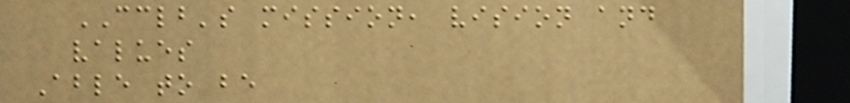CCLB's mission, vision and
values
Able to be
